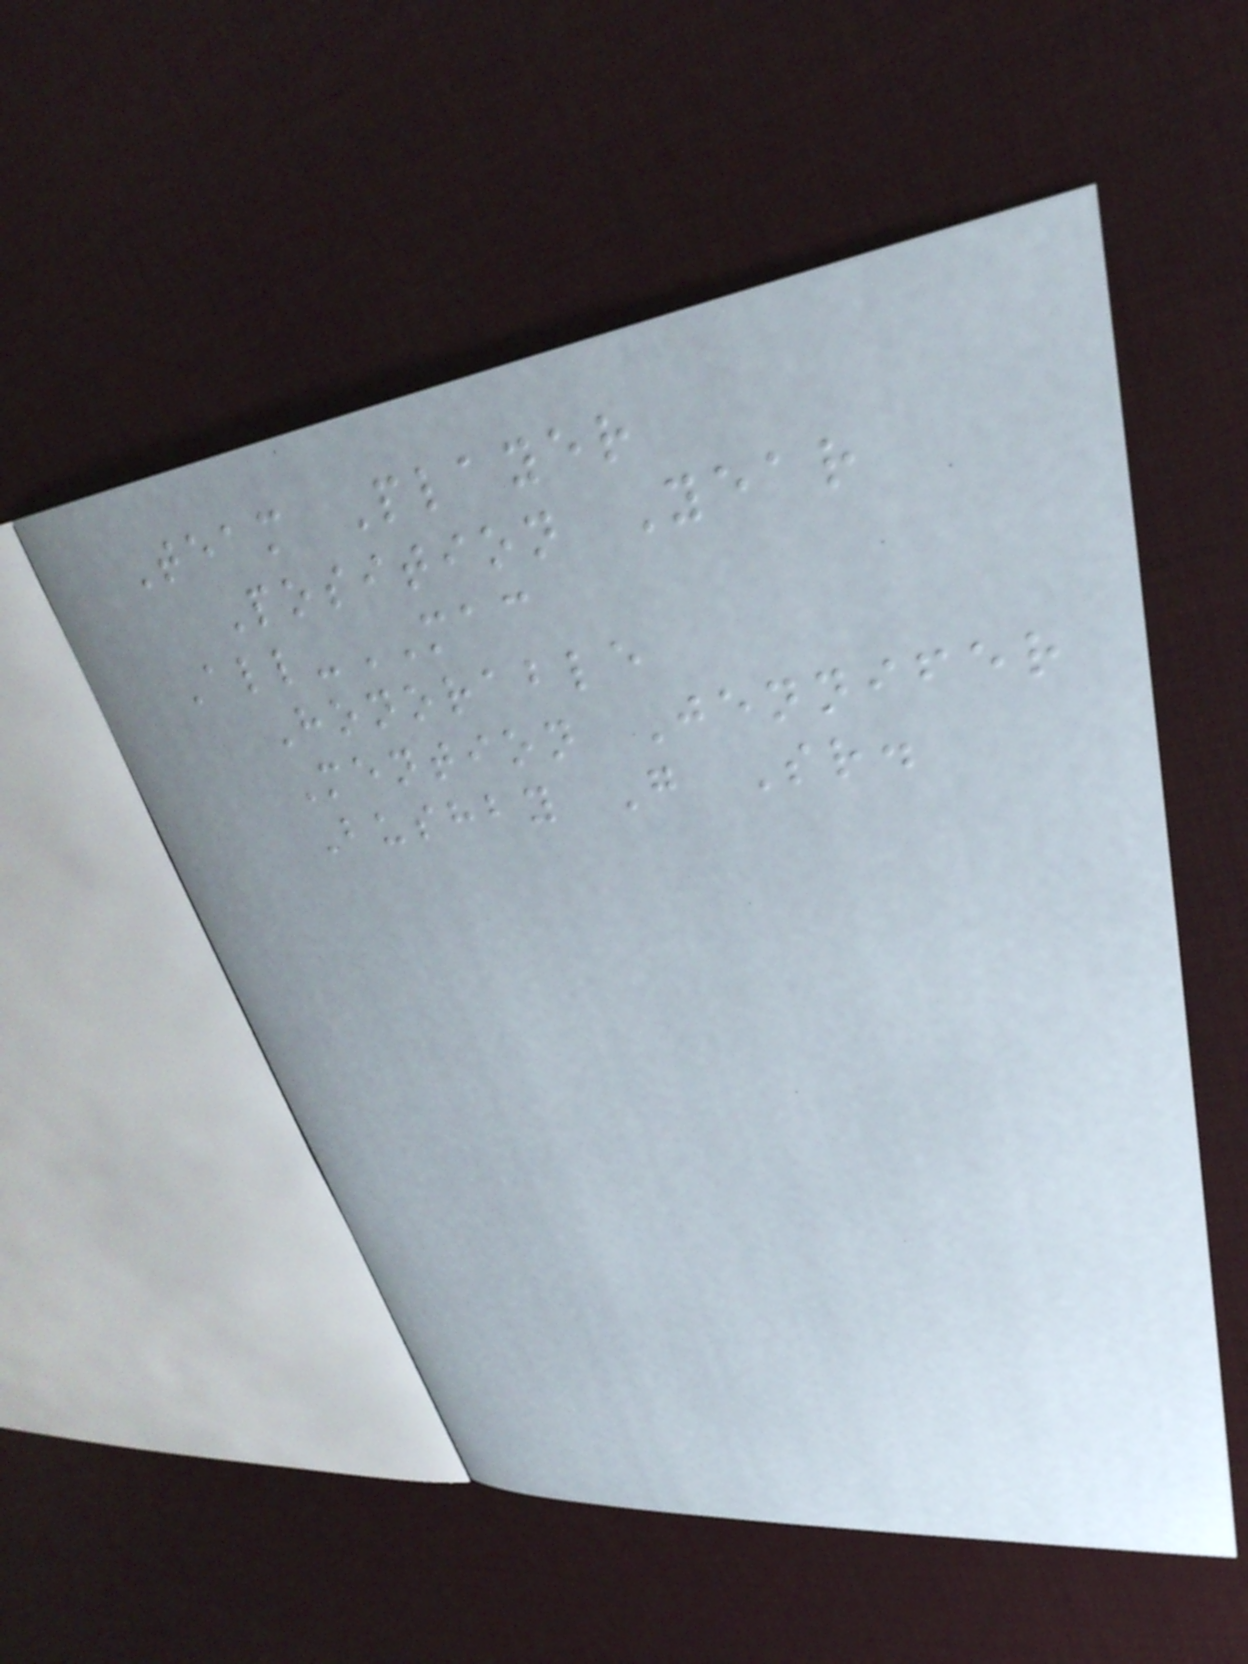Team Player
Position Year
All-MAC
Honorable
Mention Jennifer
Bushby G Sr.
